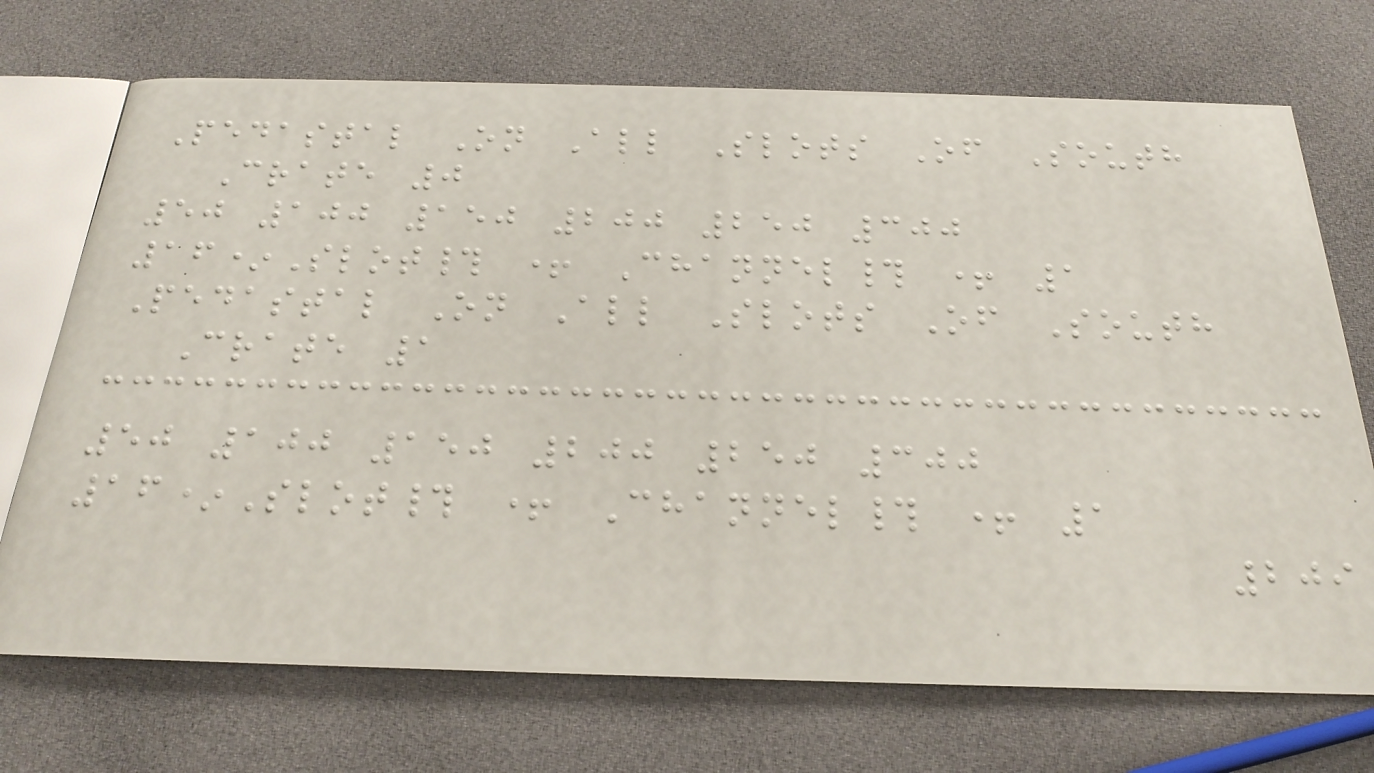Pedastal On All Slots Of South
Crate 0
50 100 150 200 250 300
16*Slot# + Channel# + 1
Pedastal On All Slots Of South
Crate 1
50 100 150 200 250 300
16*Slot# + Channel# + 1
209
